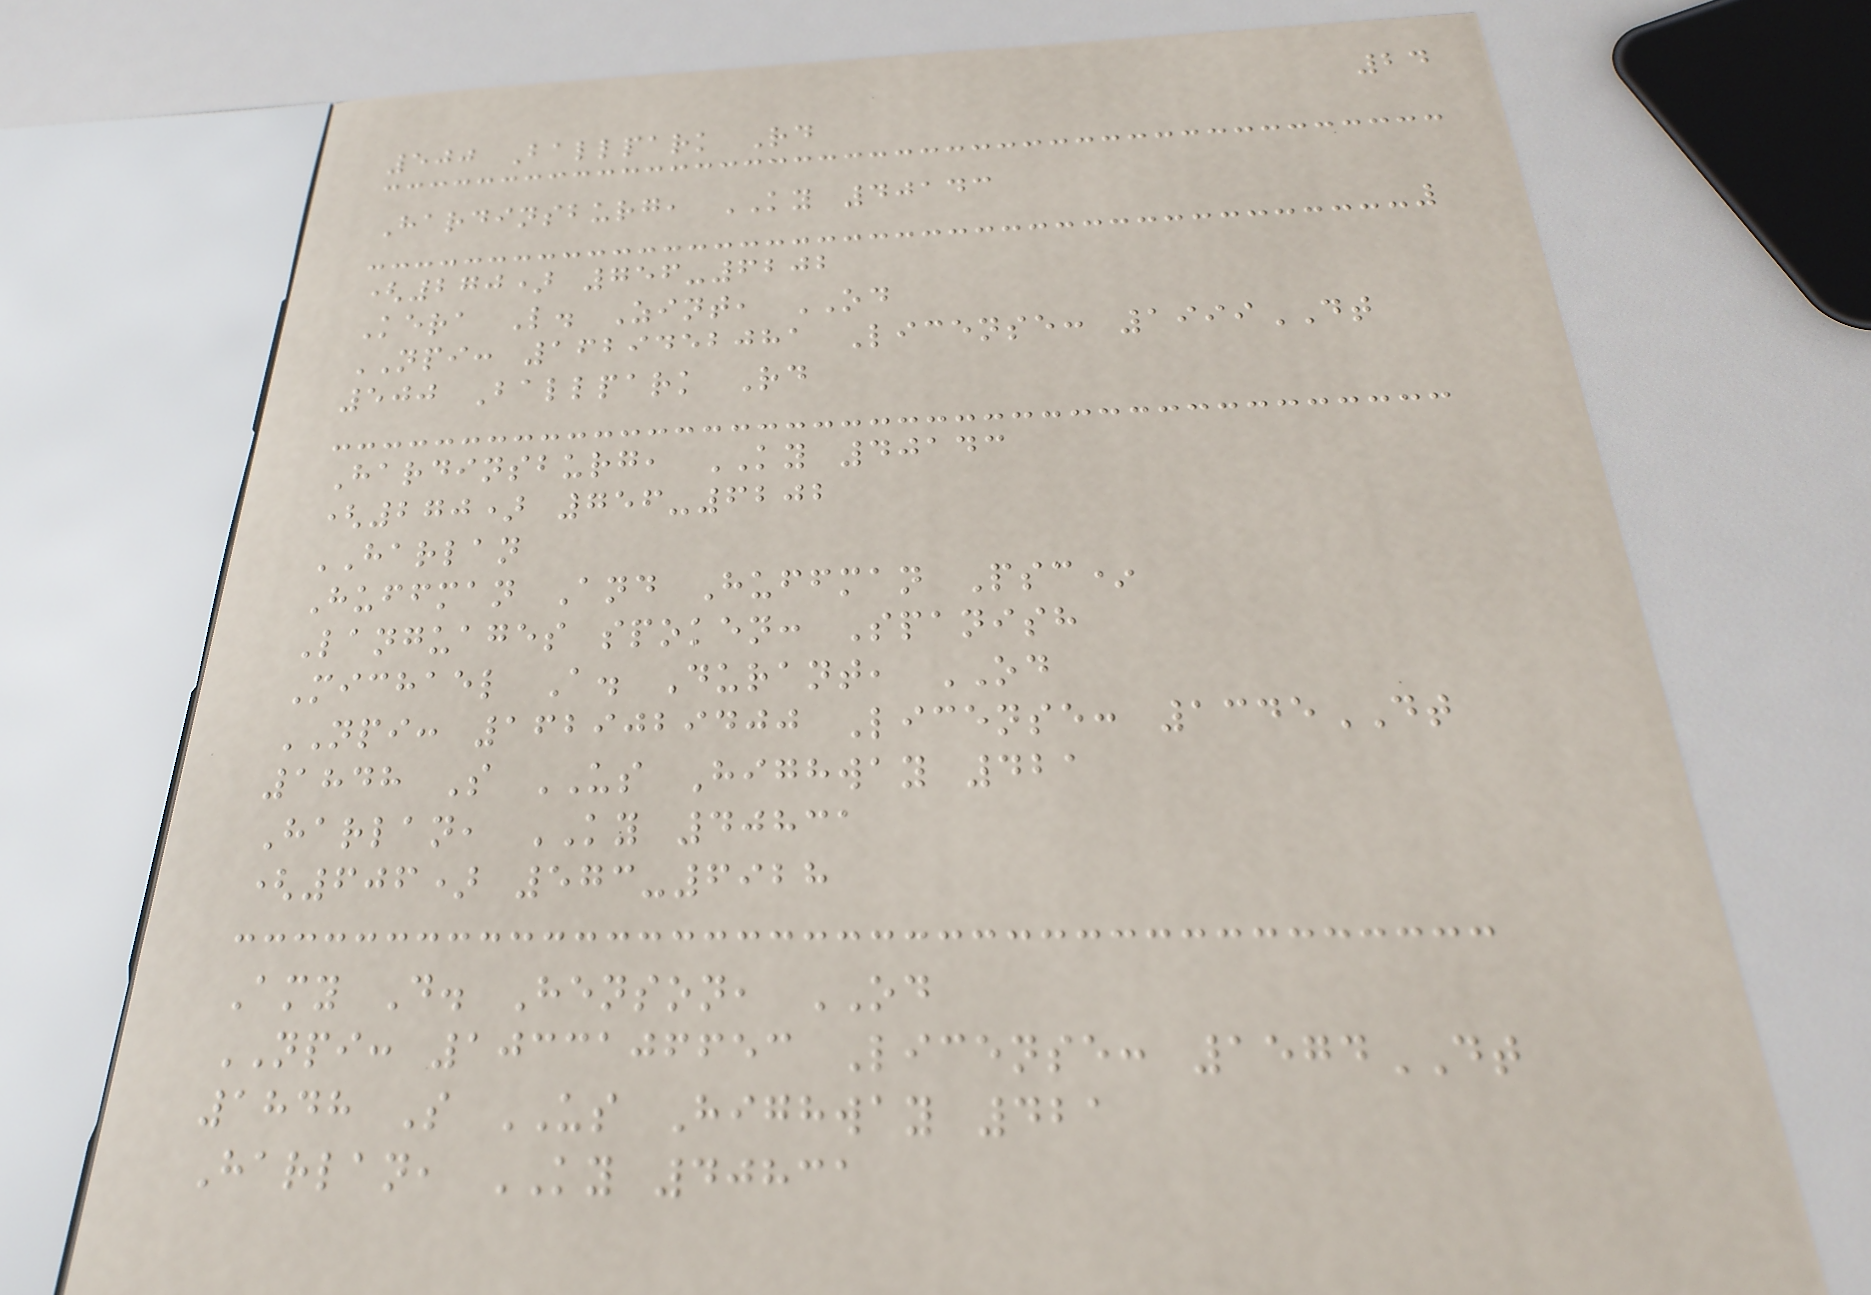24
500 Ballpark Rd
Hardinsburg, KY 40143
(270) 756-6202
Kera L. Zint, OD
NPI: 1629452081 License: 1999DT
500 Ballpark Rd
Hardinsburg, KY 40143
(270) 756-6202
HARLAN
Huffman And Huffman Psc*
Languages spoken: Spanish
Michael A. Durant, OD
NPI: 1629029400 License: 1345DT
1848 S US Highway 421
Harlan, KY 40831
(606) 573-6928
Amy D. Henson, OD
NPI: 1033106653 License: 1574DT
1848 S US Highway 421
Harlan, KY 40831
